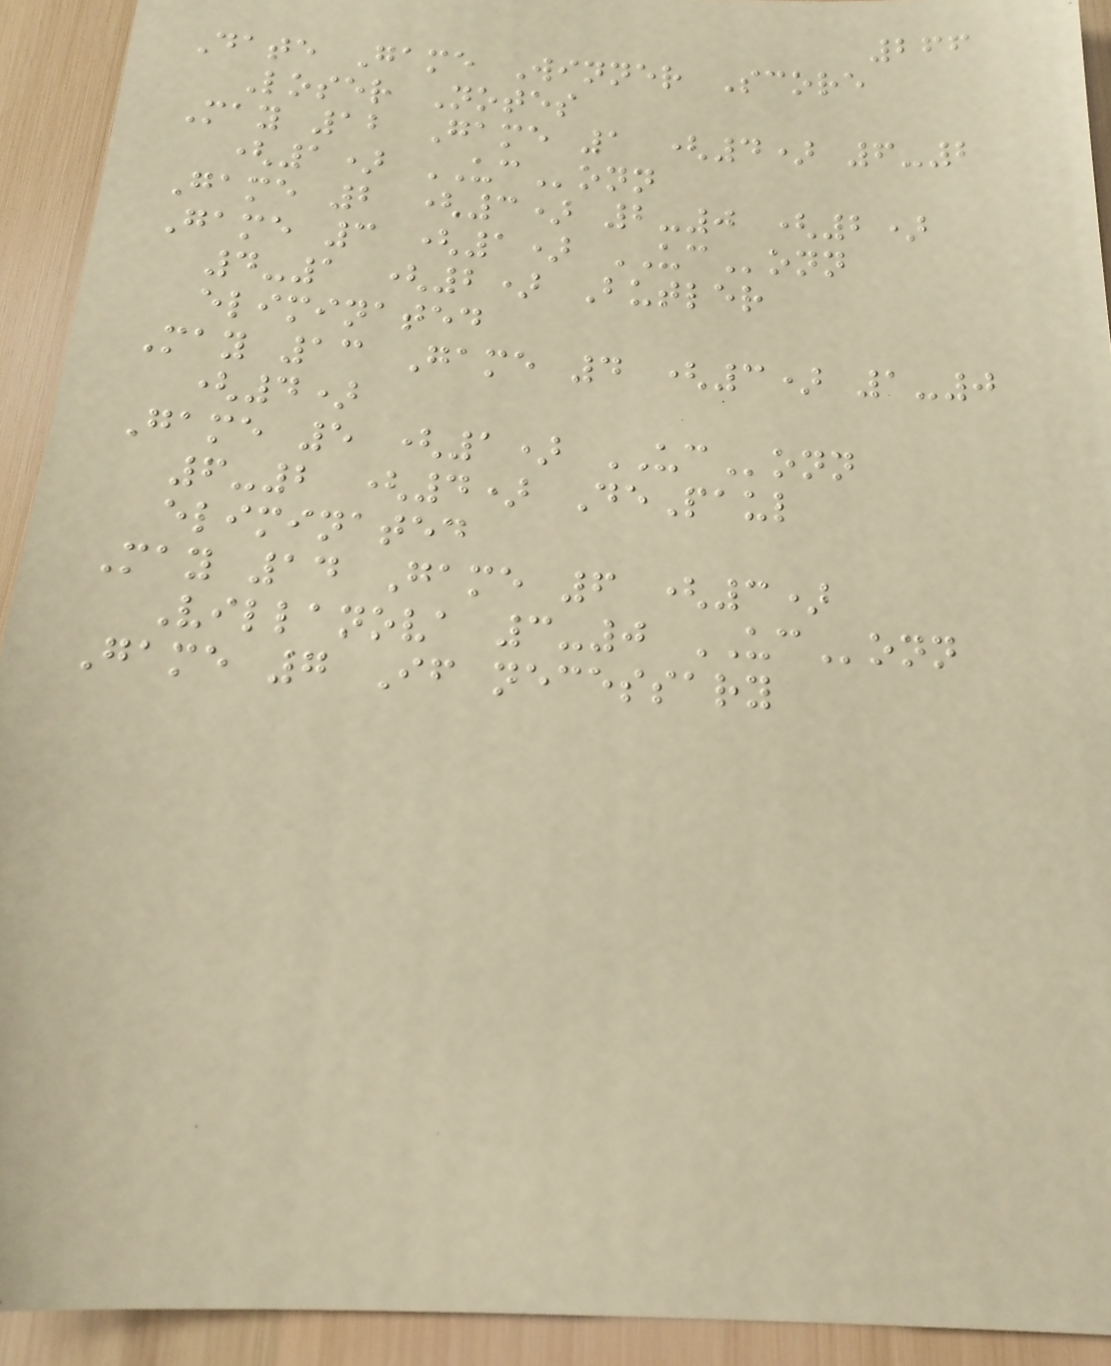266
Date Game Winner Score
Loser Notes
May 12 Game 1 (4) 6-2
(1) UConn
Game 2 (3) 2-0 (2)
Game 3 (1) UConn
4-1 (2) Butler
eliminated
May 13 Game 4 (3) 1-0
(4)
Game 5 (1) UConn
6-2 (4) DePaul
eliminated
May 14 Game 6 (3)
Villanova 3-0 UConn
Game 7 If necessary
